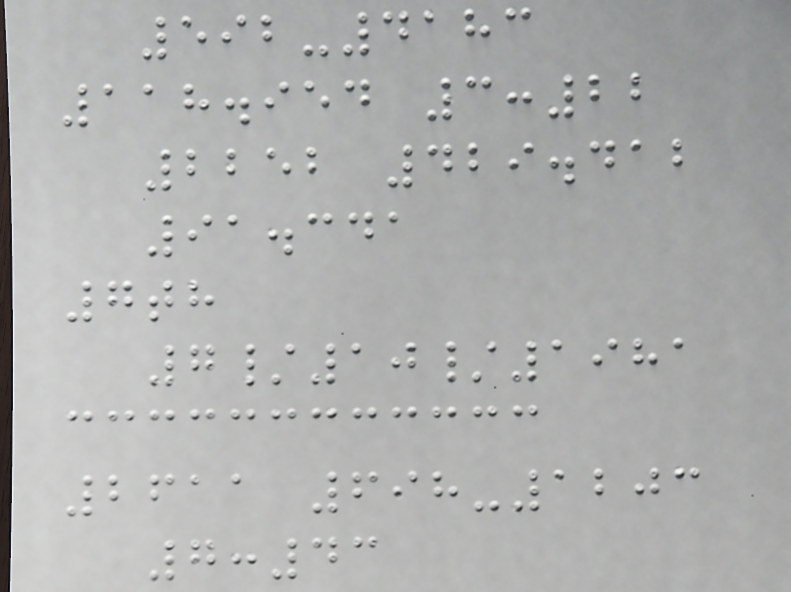592-4183
118.954 3:22
2252 429.412
91.341
7th
7/10/1981
2611 698-1203
7:43
